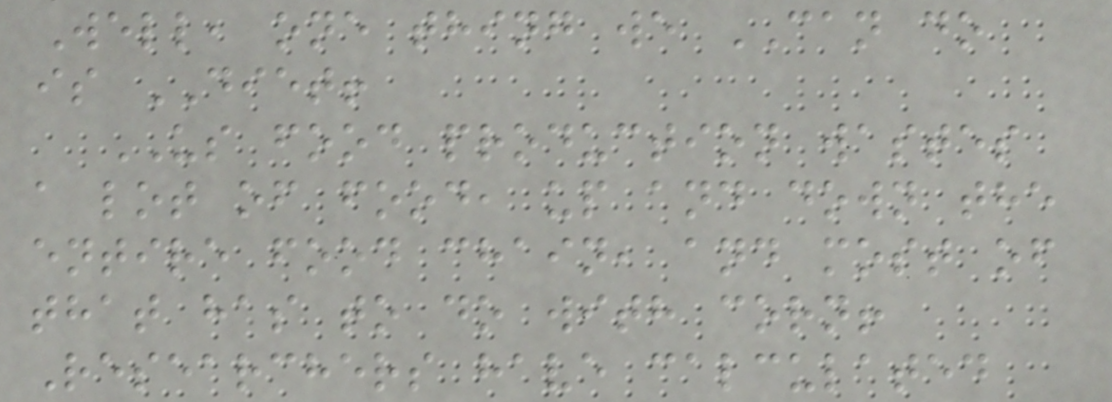Well, one thing we CAN do
is DIET!
US food production wastes
a lot of food, up and down the
entire food chain, and most of
that has to do with corn!
Researchers have calculated
